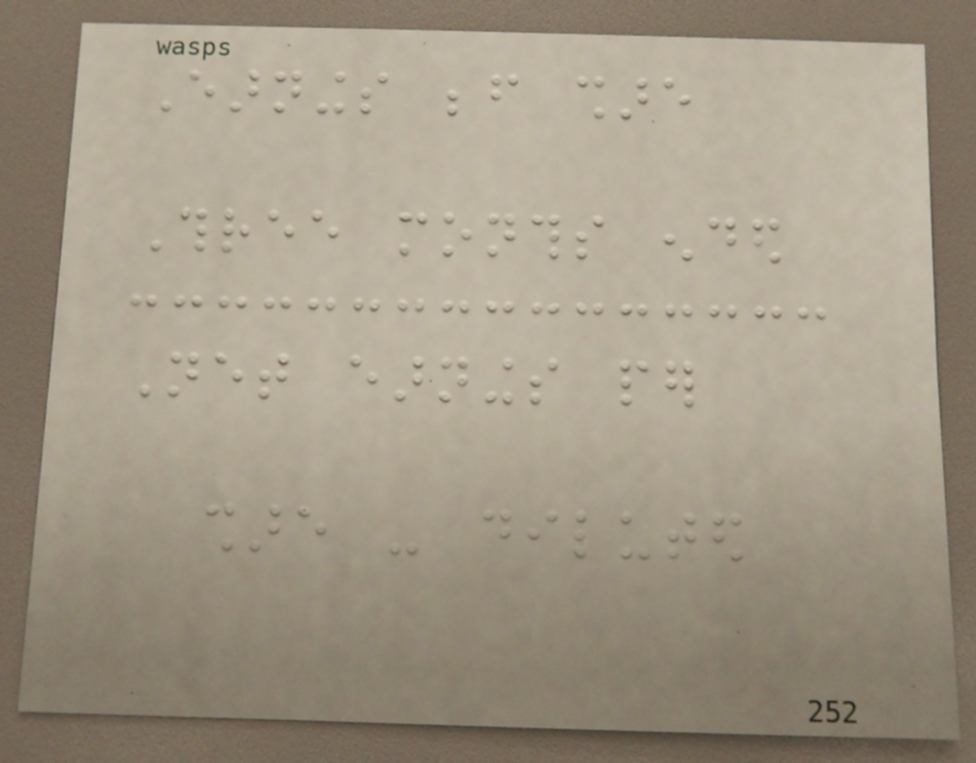Earnings before share
Three months ended
Net earnings per
share - diluted
